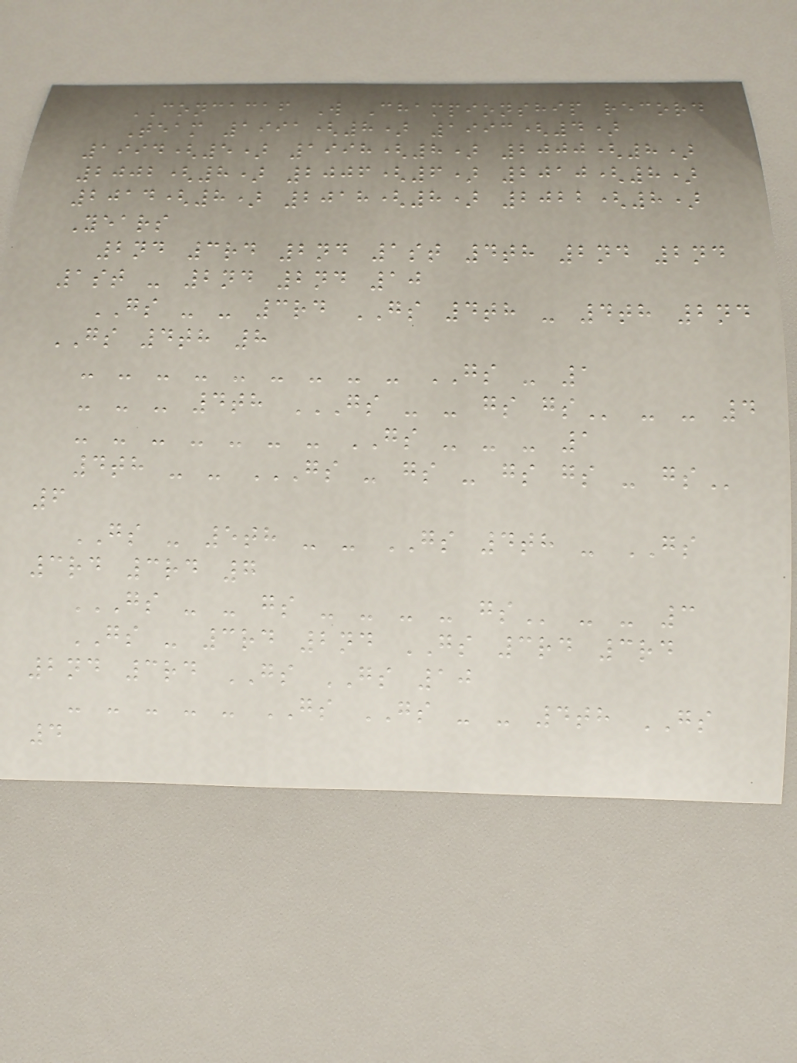CONCACAF W Championship record
Team 1991(8) 1993(4)
1994(5) 1998(8) 2000(8)
2002(8) 2006(6) 2010(8)
2014(8) 2018(8) 2022(8)
Years
2nd 3rd 2nd 1st 4th 2nd 2nd
1st - 2nd 2nd 10
GS - - 3rd GS 4th - 4th 2nd
GS 4th 8
- - - - - - - - - GS - 1
- - - 4th GS - - GS GS - - 4
- - - - - - - GS - - - 1
4th - - GS - GS - GS GS - GS
6
GS - 5th - - GS 4th - GS
3rd 3rd 7
GS - - GS - - - - GS - - 3
GS - 3rd 2nd GS 3rd 3rd
2nd 3rd GS GS 10
- - - - - GS GS - - 4th GS
4
